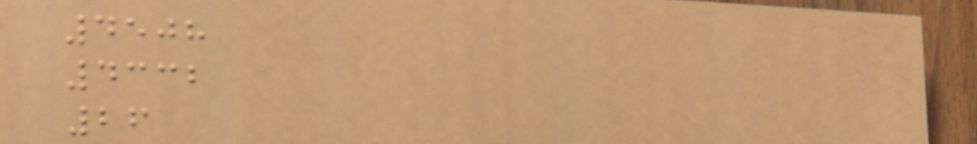4508
4332
26
